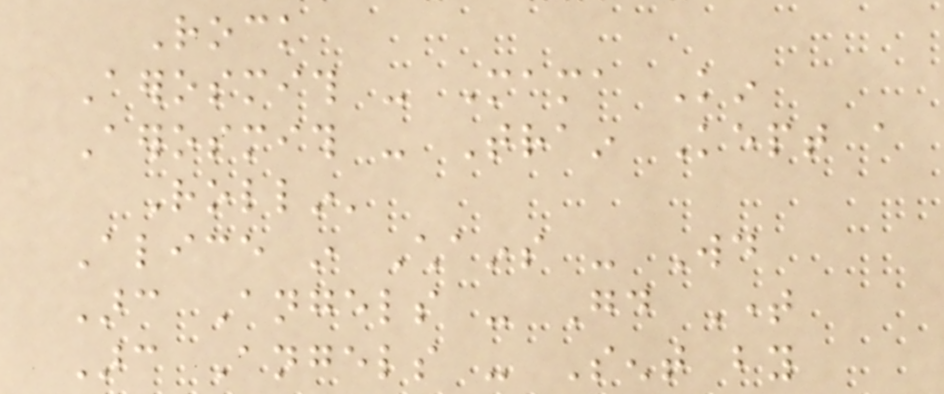Rock
Aerosmith - Mama Kin
Aerosmith - Train Kept a
Rollin'
Alice in Chains - Would
Arc Angels - Good Time
Arc Angels - Sent by
